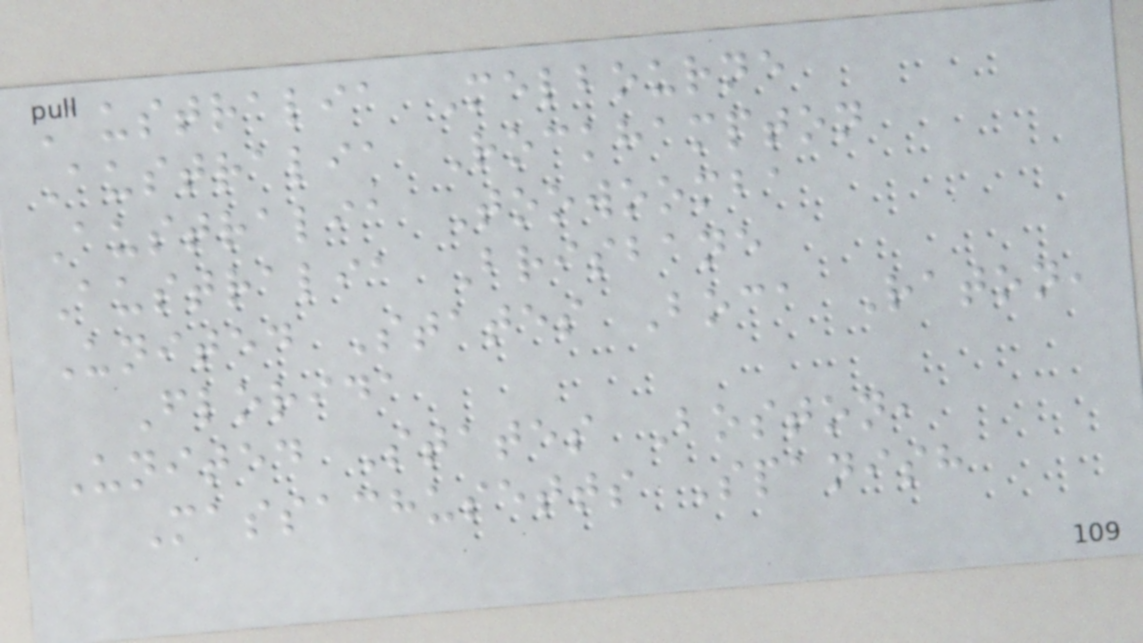Australia Melbourne
Australia Rockhampton
Australia Toowoomba
Australia Brisbane
United States Boca Raton,
Florida
United States Boston,
Massachusetts Spanish
